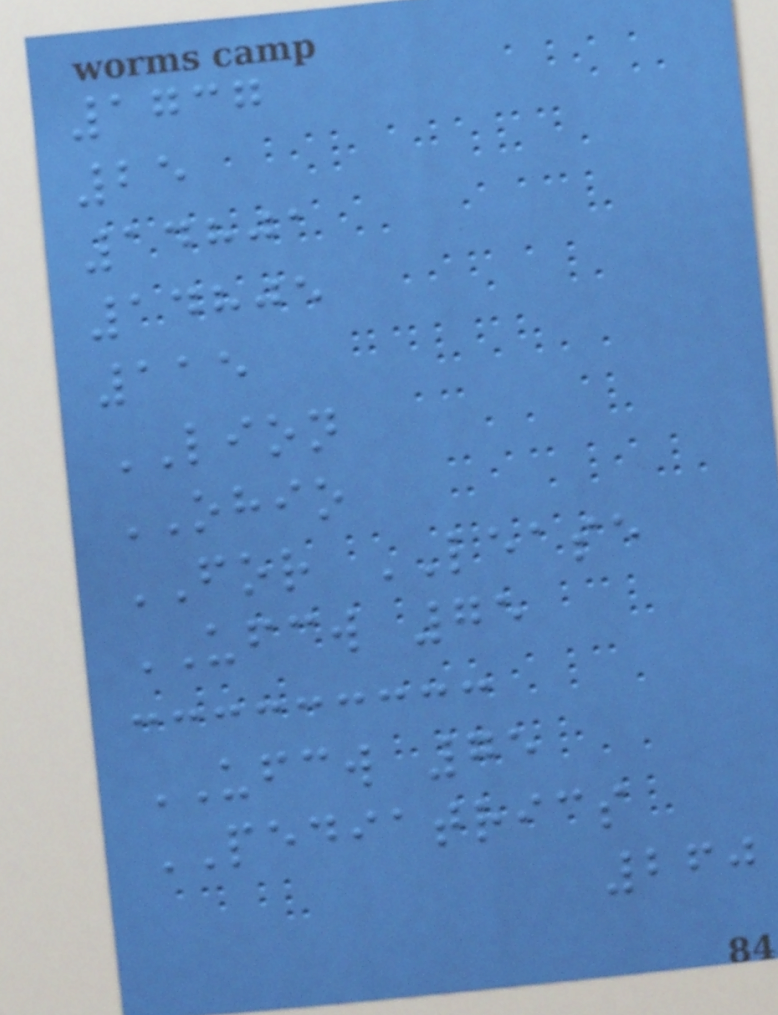1737
25
14801
14805
115
LION
OHIO
FOR LEASE
UFCW 75
UFCW 75
PEDIATRICS
260
